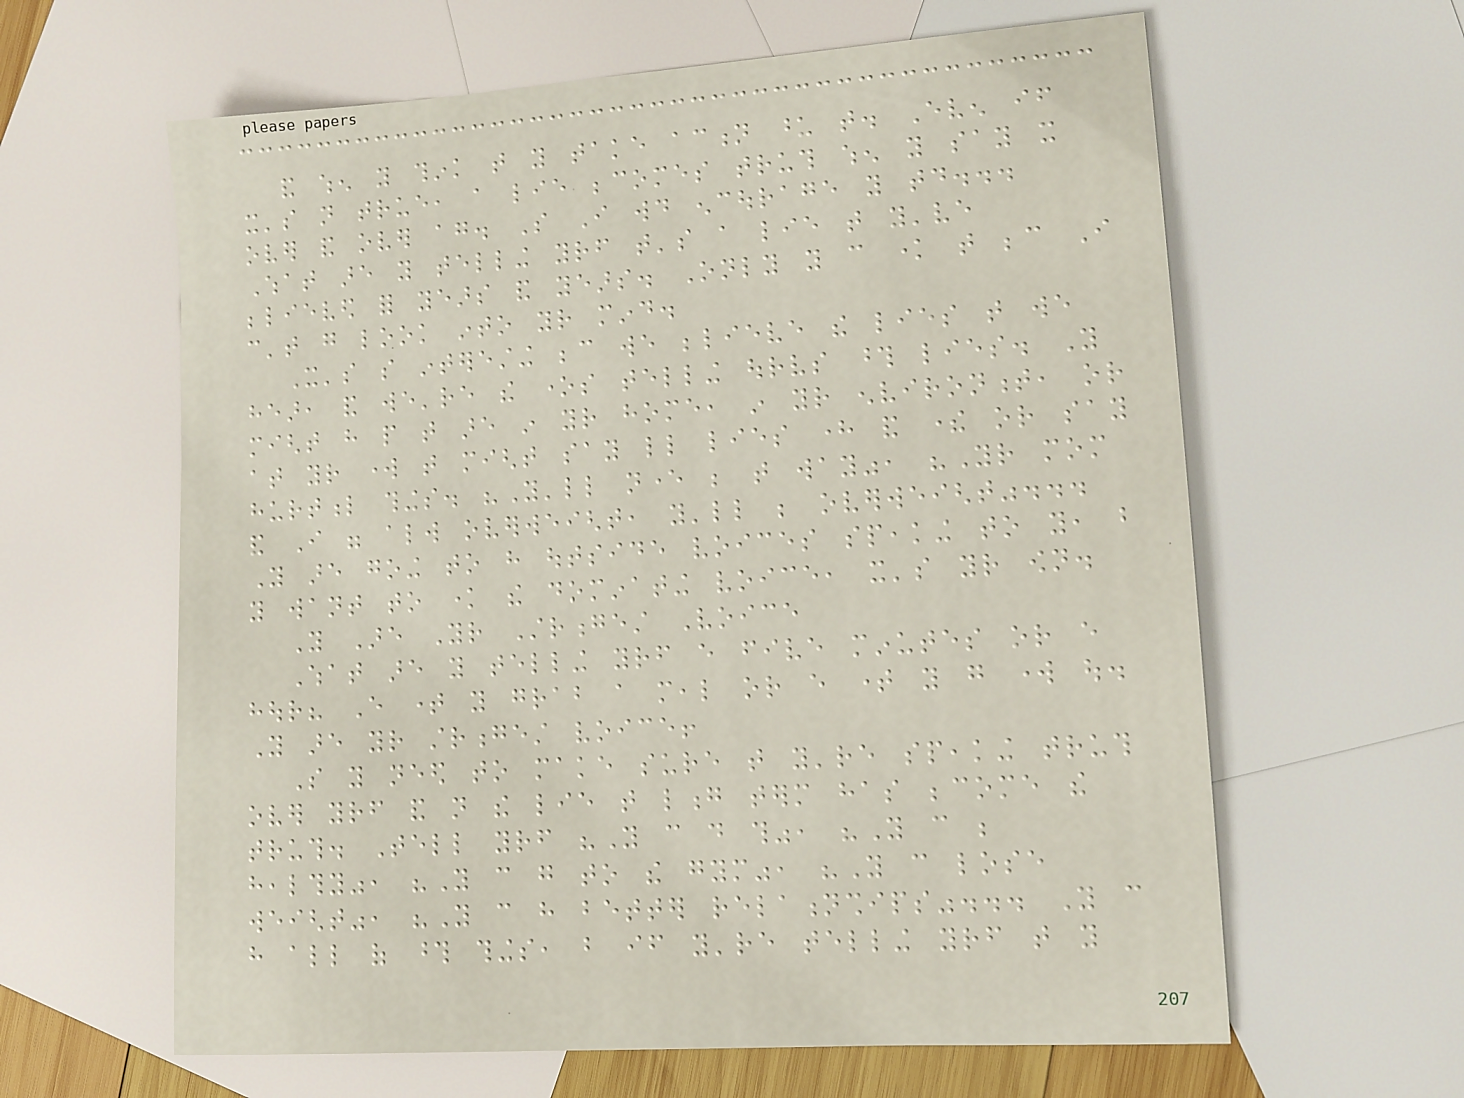and when you think that you take action upon that. Even if
it's not true, a lie becomes truth when you say it
over and over again. So I would encourage you today...
What are you telling yourself that's a lie that you've
believed for years and years. Only you can know that because I
can't go look into your mind.
It's so interesting because we believe the lies that we
hear, and we're the ones telling ourselves those lies. You
might have people that are in your home, in your environment, or
at your work that might say little lies here and there or say
hurtful things. "You'll never be that way", "Your mom
and I were always overweight, you'll be overweight"...
You are going to have outside voices speaking to you, but
you want to know the dominating voice, it's your own.
You Are Your Strongest Voice
What are you telling yourself every five minutes or every
hour? Every time you grab a meal or every time you go work out.
You are your strongest voice!
So you need to make sure that you're speaking truth
over yourself and not the lie that long term has become the
truth. Tell yourself "You can do this", "You can be
healthy", "You can go to the gym", "You can lose
weight", "You can have better relationships"... You can
have all of those things, but if you're telling yourself that you
